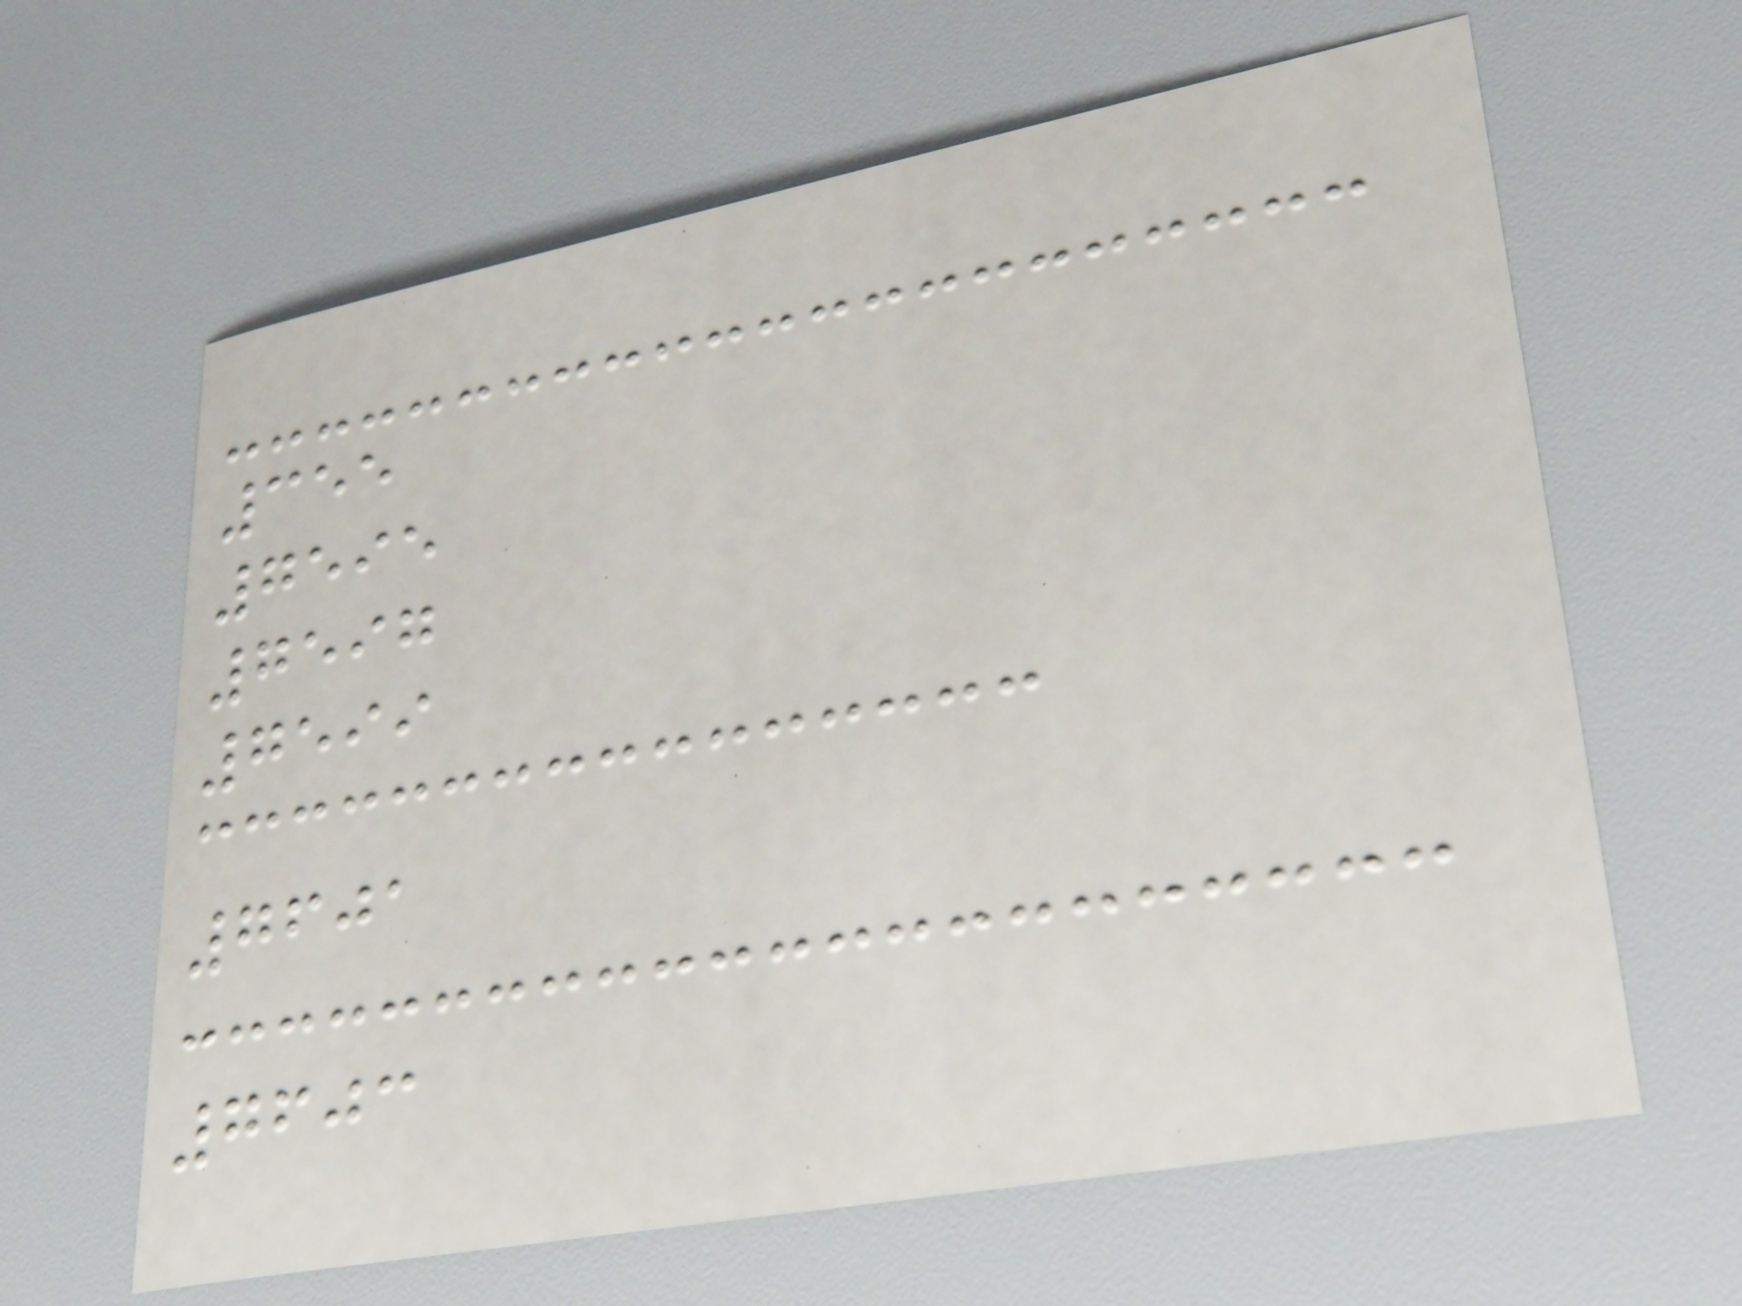355
7595
7597
7599
7601
7603
